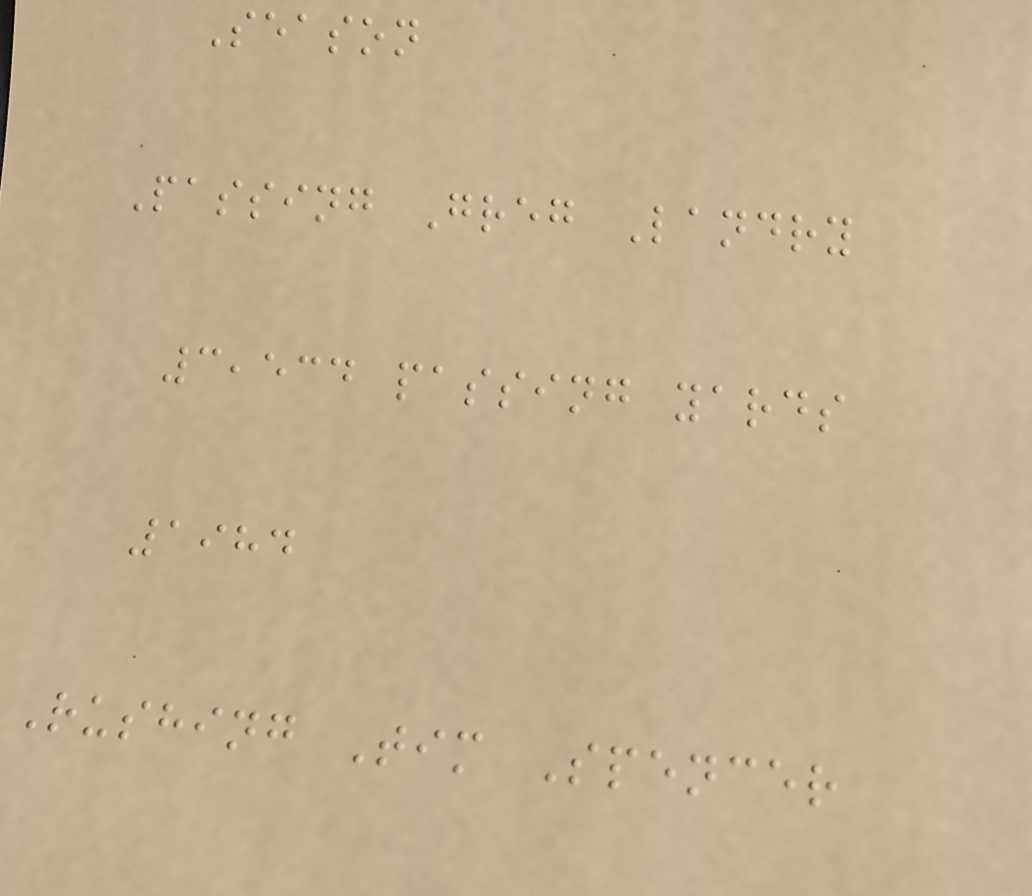Season
Passing Greg Landry
3,534 passing yards
1984
Rushing Tim Spencer
